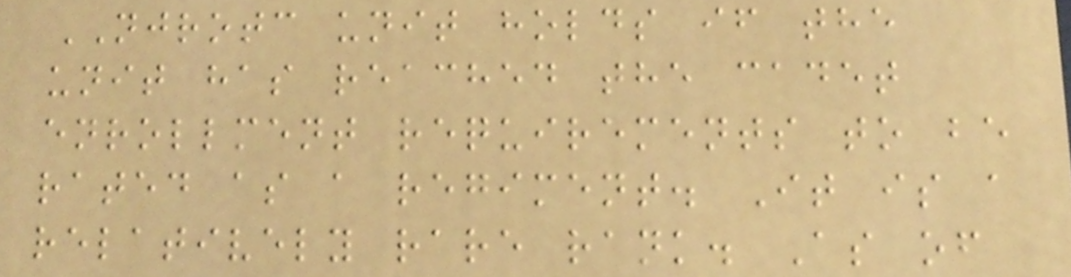NJROTC unit holds if the
unit has reached the cadet
enrollment requirements to be
rated as a regiment. It is a
relatively rare rank. As of
